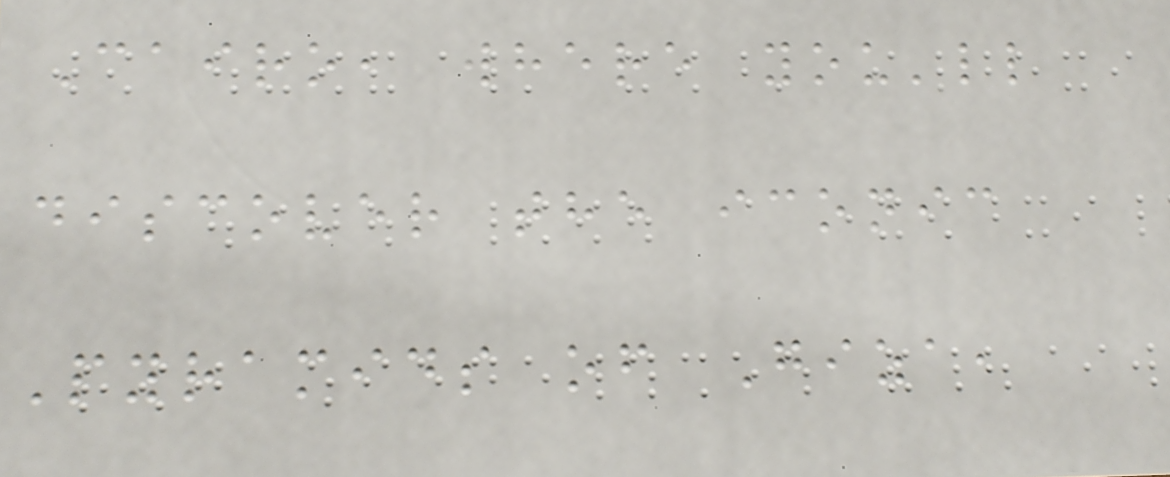Cairo, where you'll
discover the iconic
Pyramids of Giza,
